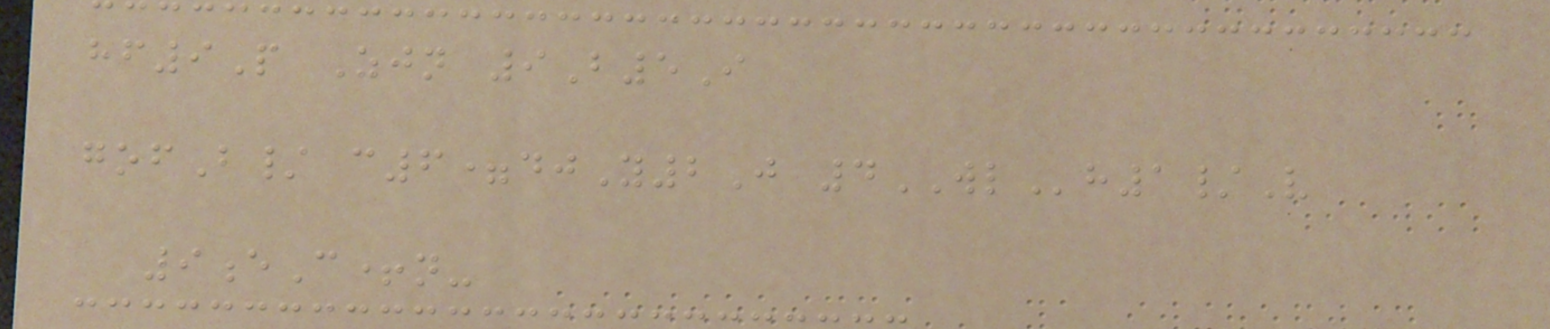hf9P Zjn 9B5I
gofB/ c6=djY2J 4WLh1/V
9eC+n-
